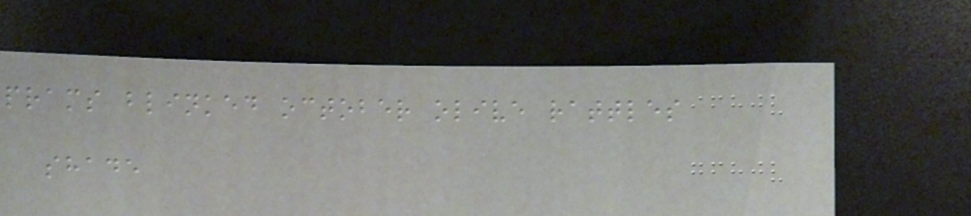prams blinked october olive rattles
shade
